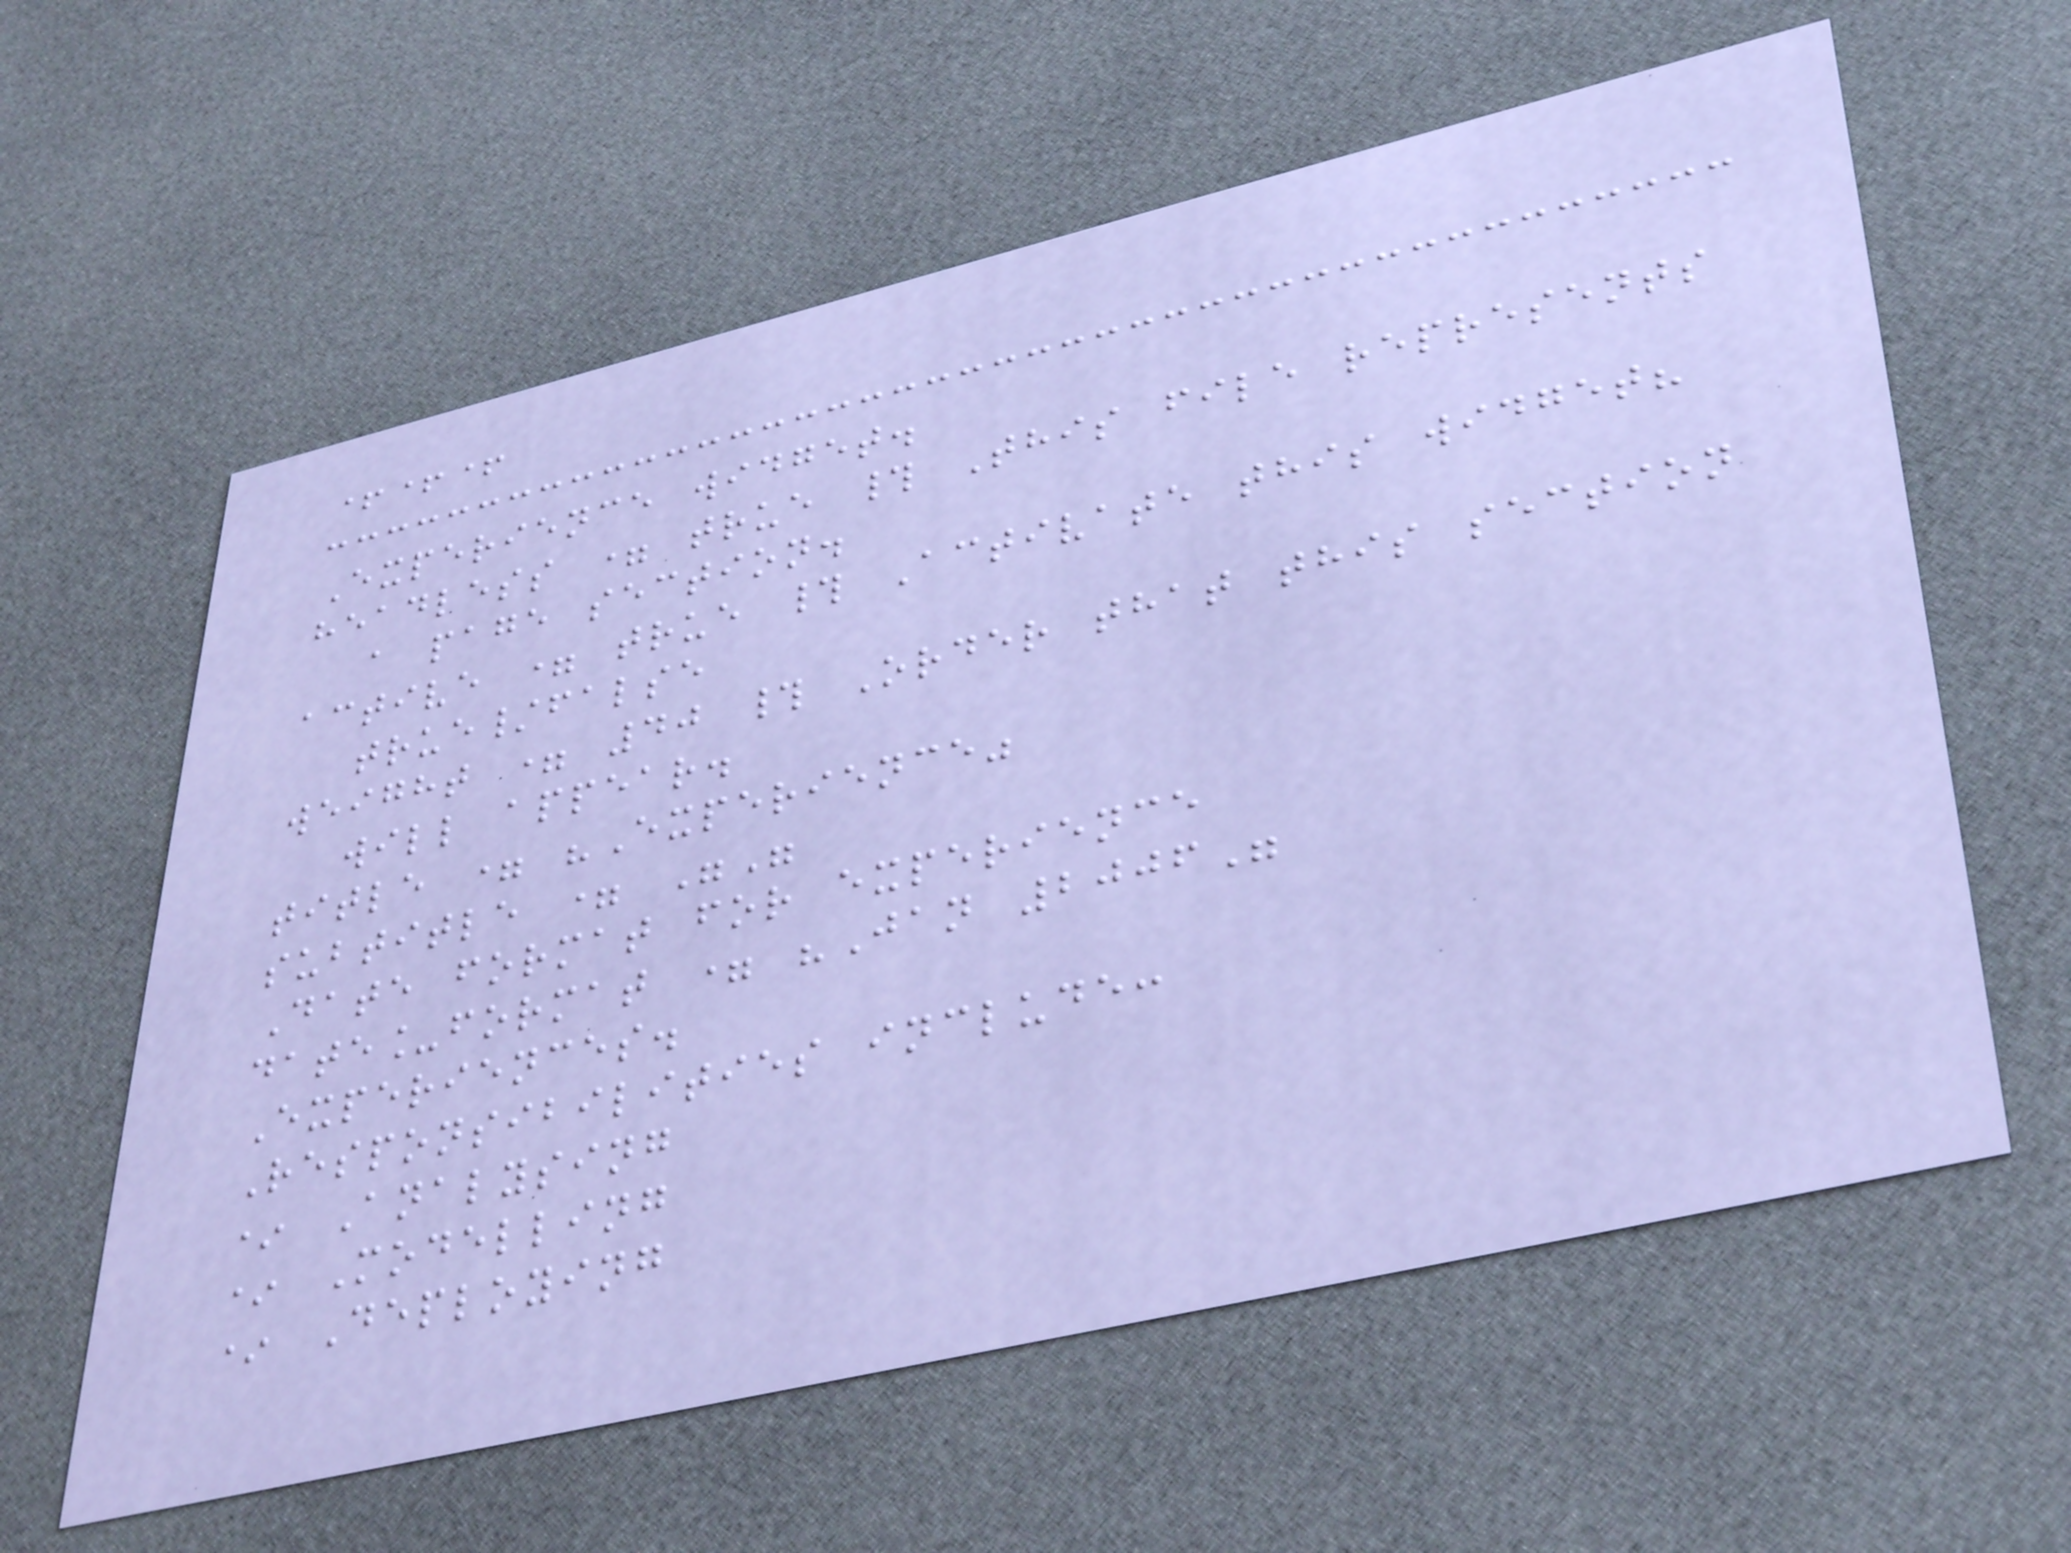+++
Experience widget.
headless = true # This file represents
a page section.
active = true # Activate this widget?
true/false
weight = 40 # Order that this section
will appear.
title = "Experience"
subtitle = ""
Date format for experience
date_format = "Jan 2006"
Experiences.
Responsibilities include:
* Analysing
* Modelling
* Deploying
